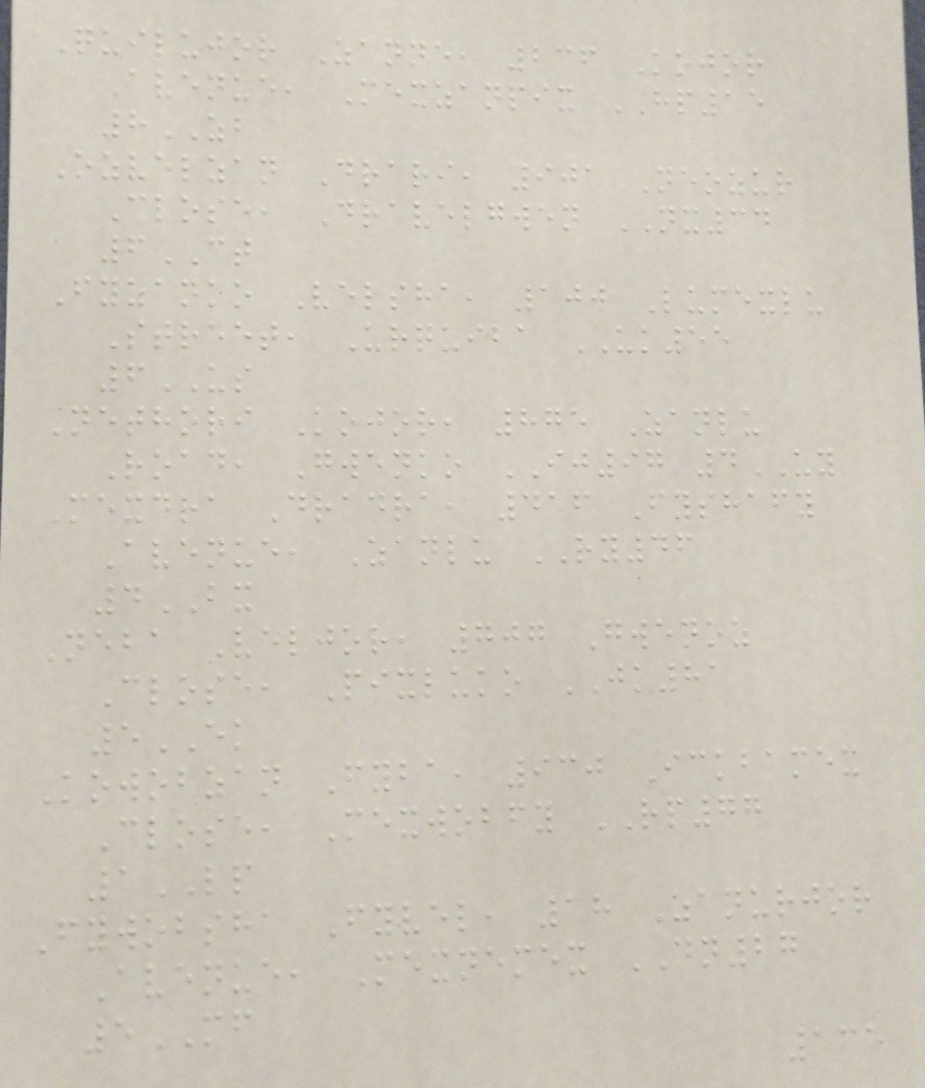Quilujor Zanne, 236 Kojor
Avenue, Mexzanpix HP15
8ZB
Ozvelzan Drari, 901 Neozur
Close, Dravelgwen NX34
6CT
Fyzanko Velsha, 100 Lumexlu
Street, Urquiba UK55
6US
Nethori Kojor, 875 Zanlu
Road, Gwenko IJ97 4UY
Mexdra Dradra, 416 Fyshafy
Avenue, Zanlu RY46
4BX
Neba Veljor, 707 Gwenoz
Close, Pixluko JK81
5EK
Kowobzan Fyba, 930 Ickbamex
Close, Mexwobfy RP77
1LP
Fywobsha Fyvel, 18 Zanurjor
Avenue, Mexnemex DN27
5MF
135
